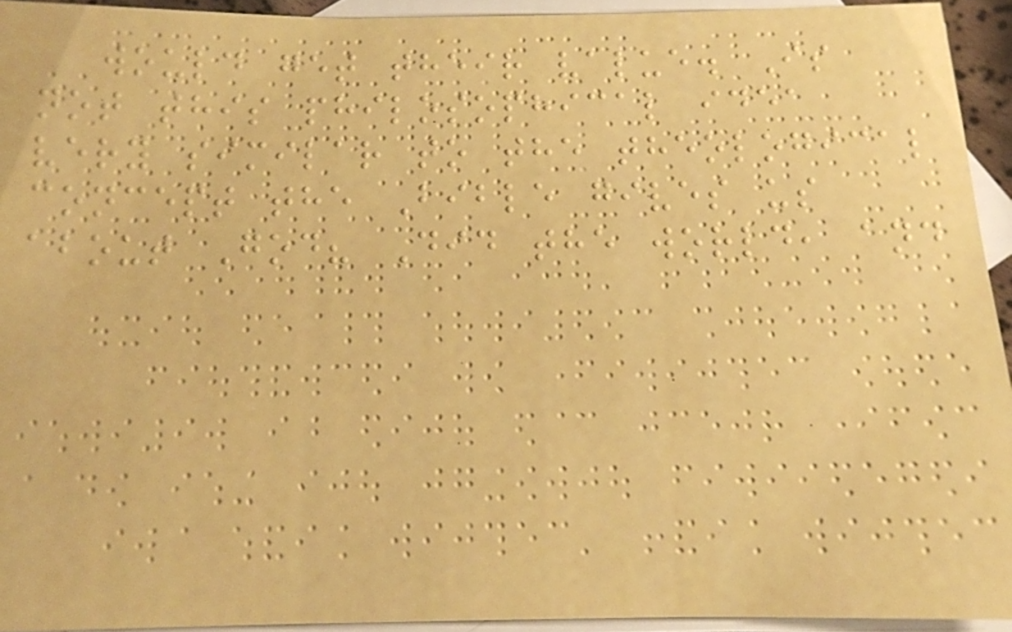would get their value. Is
not this philosophical idea
very similar to the theological
concept the Bible gives us
about God? Did the world, and
